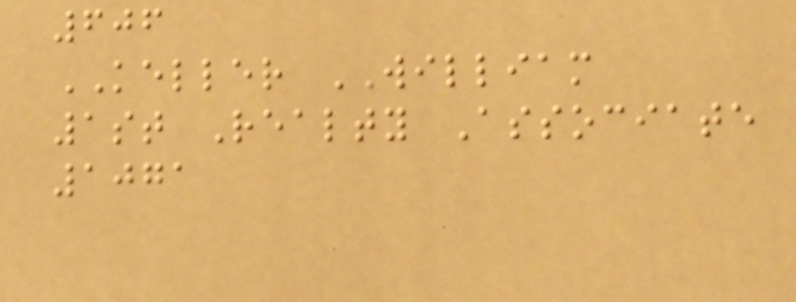606
KELLER WILLIAM
1st Realty Associate
1071
